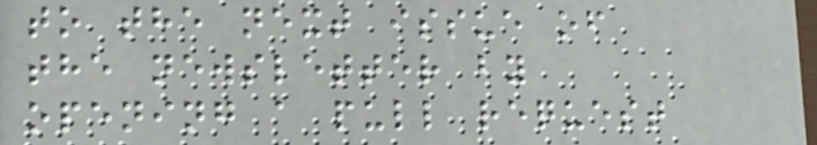to the next issue of
the newsletter by
opening a pull request
